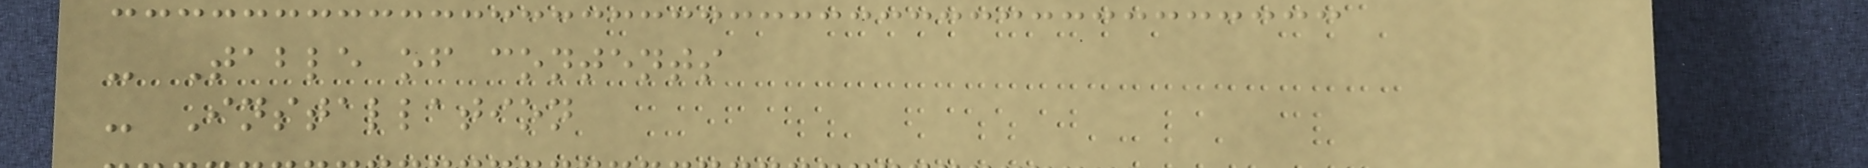- Table of contents
- Installation
